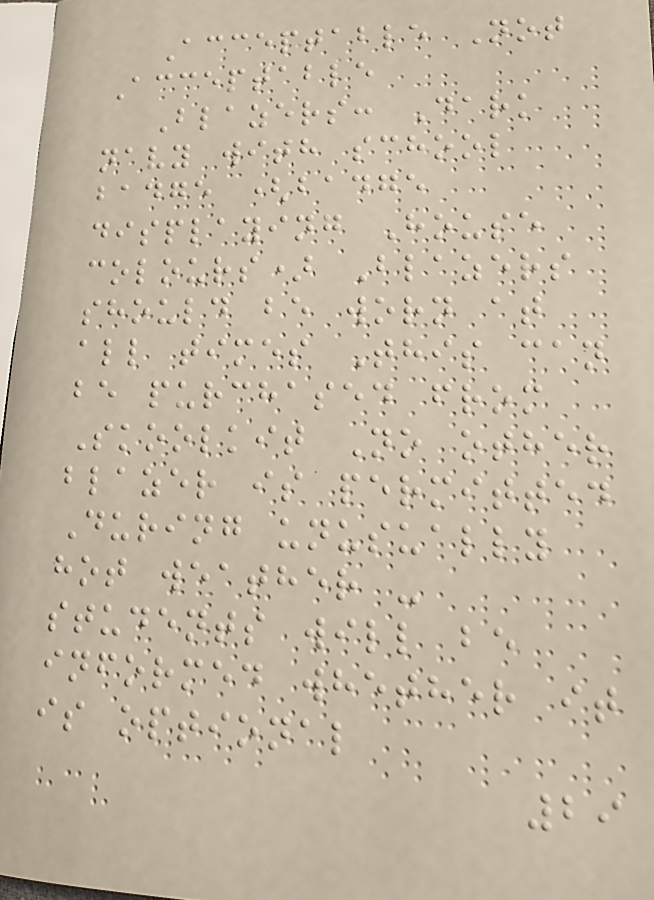Acceptable Not
Acceptable
Blazers: Dark
navy with school
badge (badge
displaying House
colours) Blazers
should be worn at
all times This can
be purchased from
Skoolkit No other
blazer is permitted
During unusually
hot weather -
students will be
informed whether it
is optional
29
